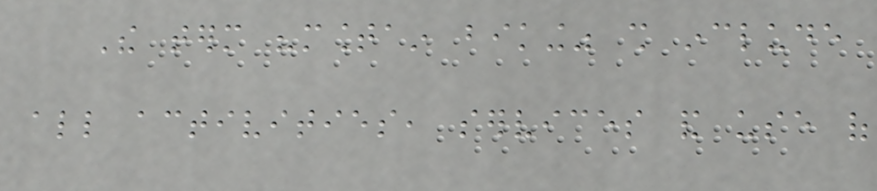The term "mountain biking" shall include
all activities, services and use of
